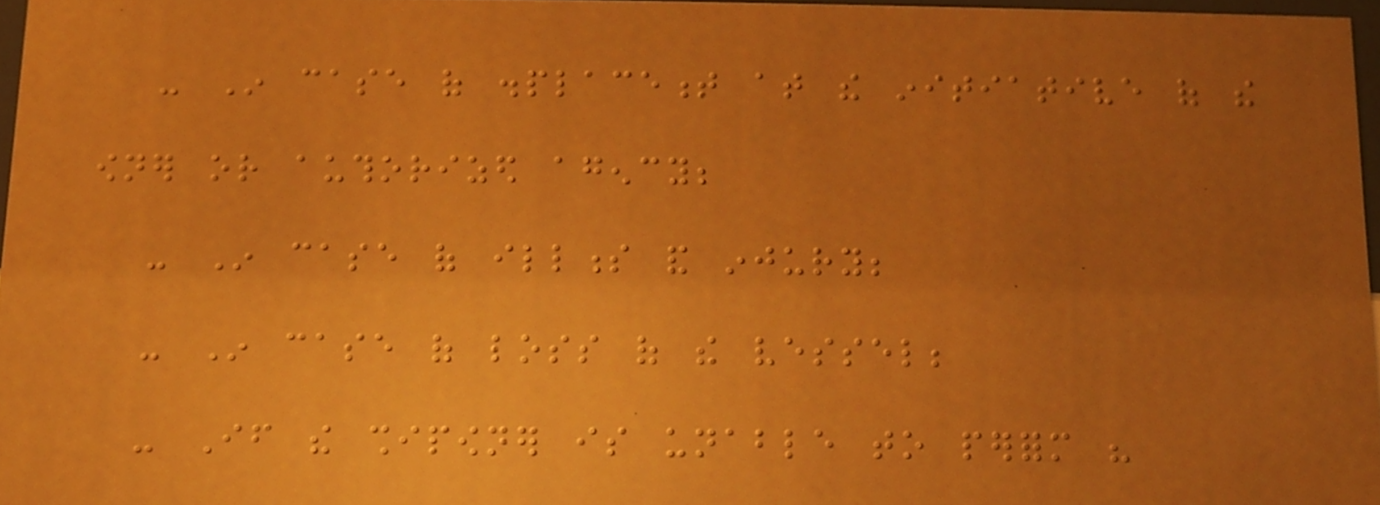- In case of displacement at the initiative of the
owner or authorized agency;
- In case of illness and injury;
- In case of loss of the vessel;
- If the shipowner is unable to perform his
